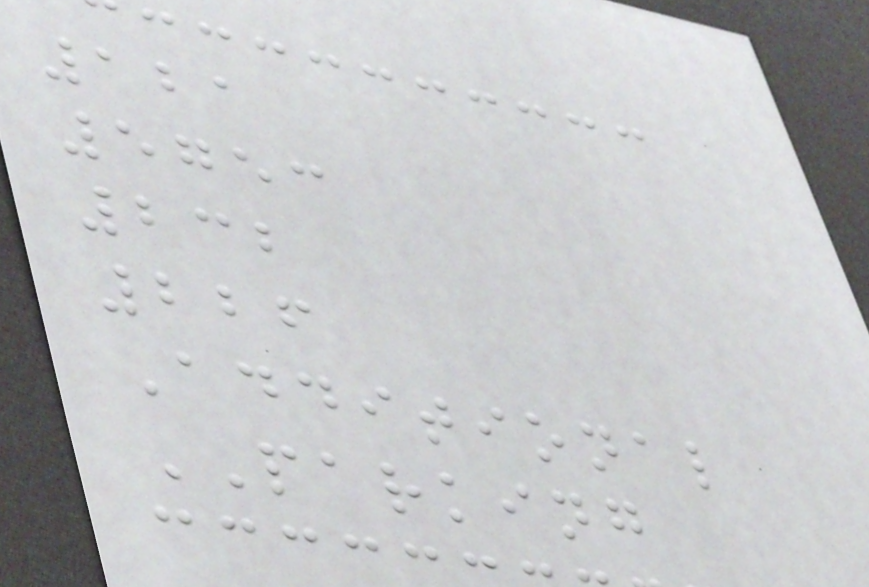121
5753
232
226
Additional
PARKING
